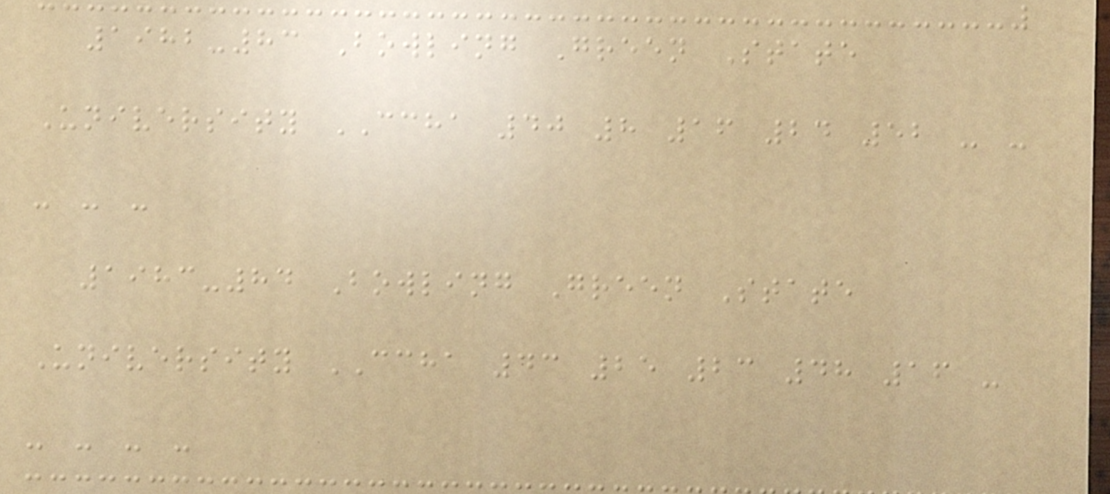1982-83 Bowling Green State
University CCHA 40 8 16 24 52 - -
- - -
1983-84 Bowling Green State
University CCHA 43 25 23 48 16 -
- - - -
